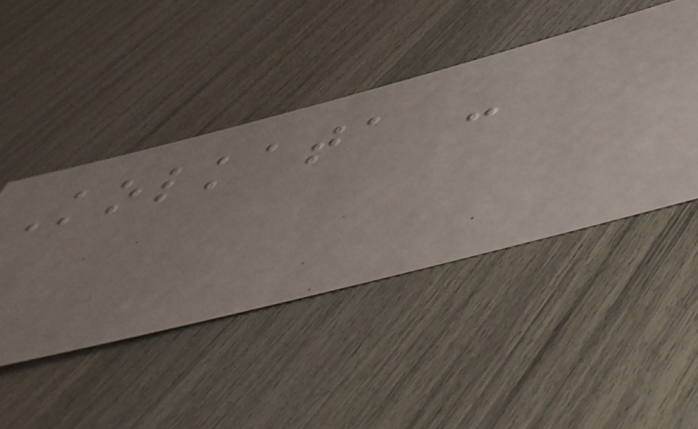Kolkata -
